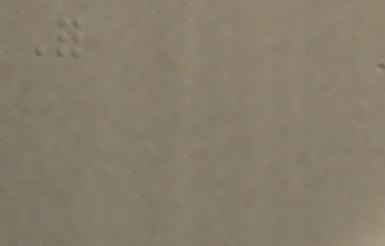For
